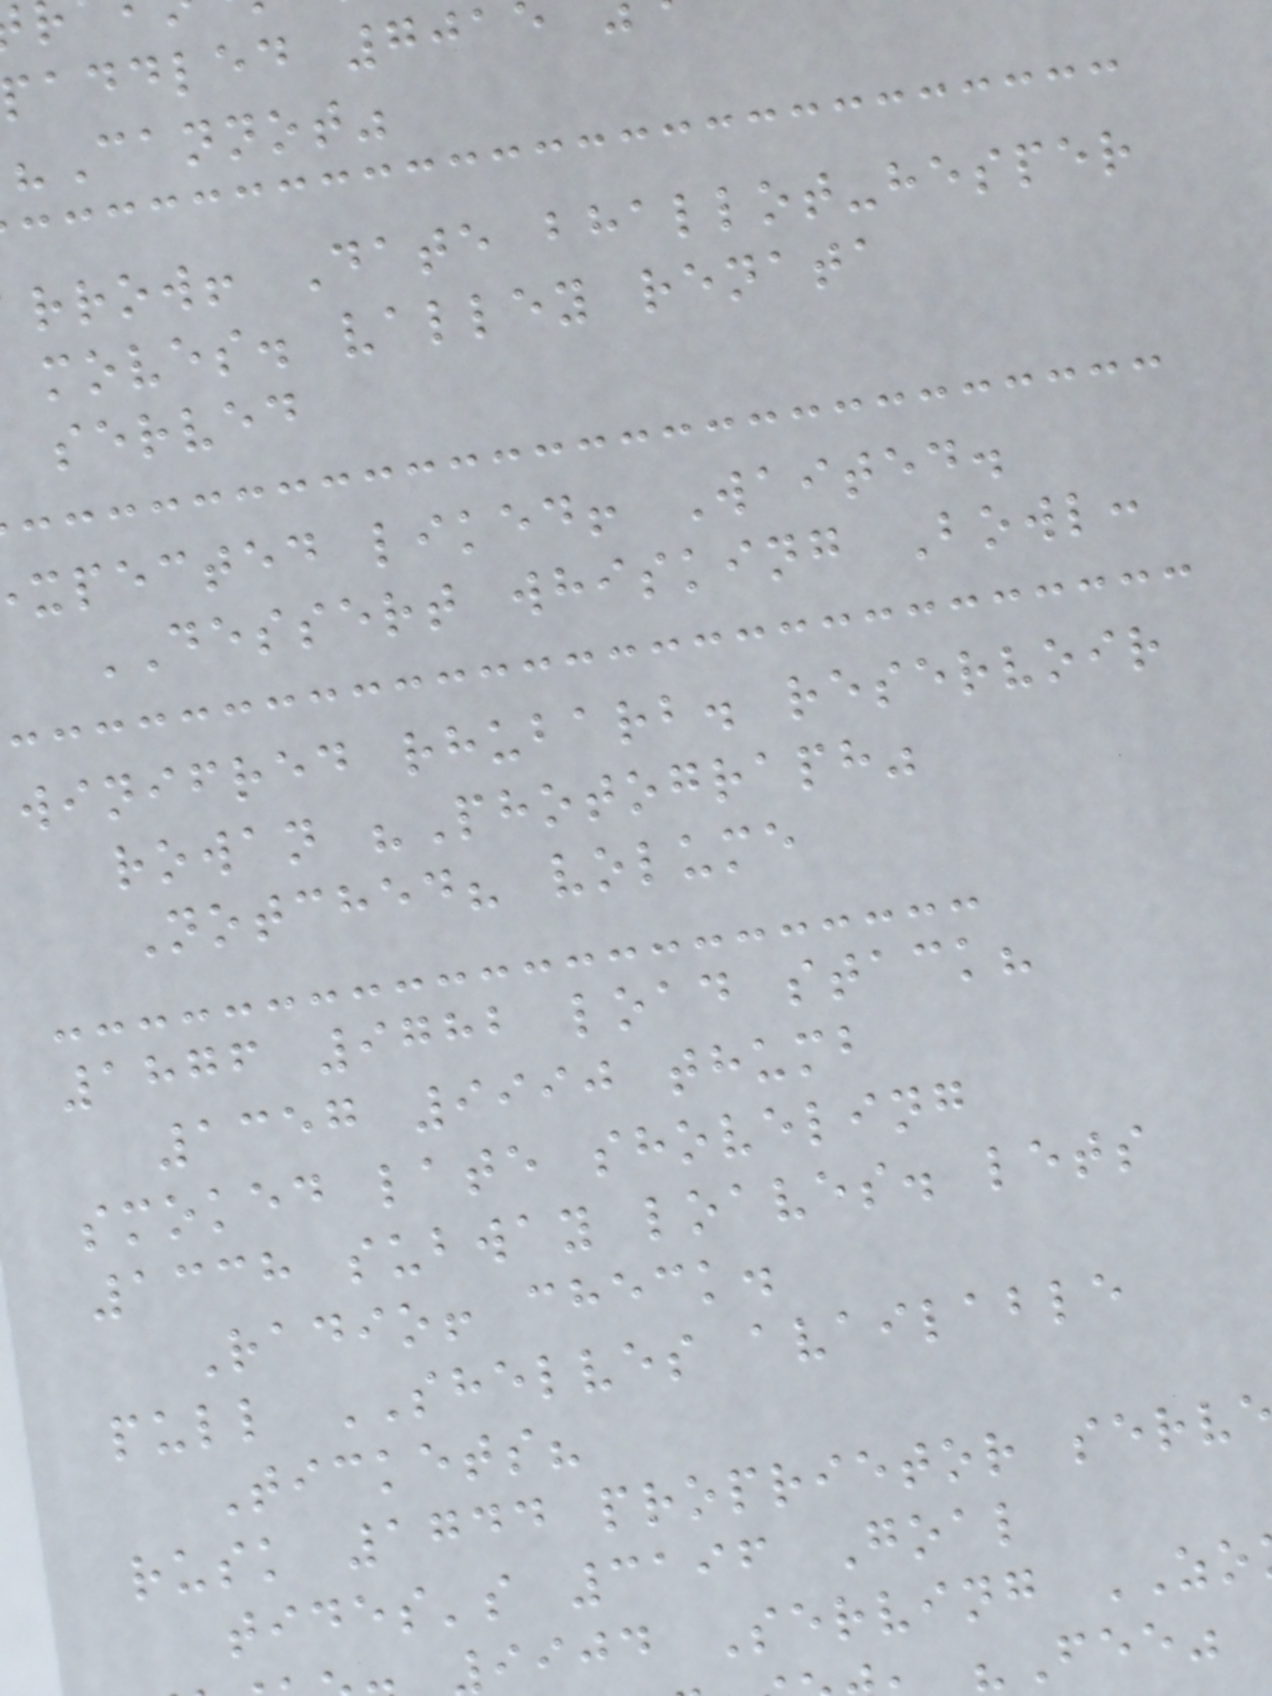addled 701
"Cannot"
rrow! Date bhallot-hesper
moves. valley renata
served
xpected liked! Waited.
DESSERT whisking Bowl:
winifred rhubarb. reservoir
rowan "Photograph"
Notched? volume
1876 9782 load stack?
1357 9990 thumb
smoked late shoveling
1338 subway loaves. lets
Radio! check.
pull SHELVES available
Tickets?
rusk 1744 proprietor serv
tides's 3196 Goal
iijd Serving ZO
